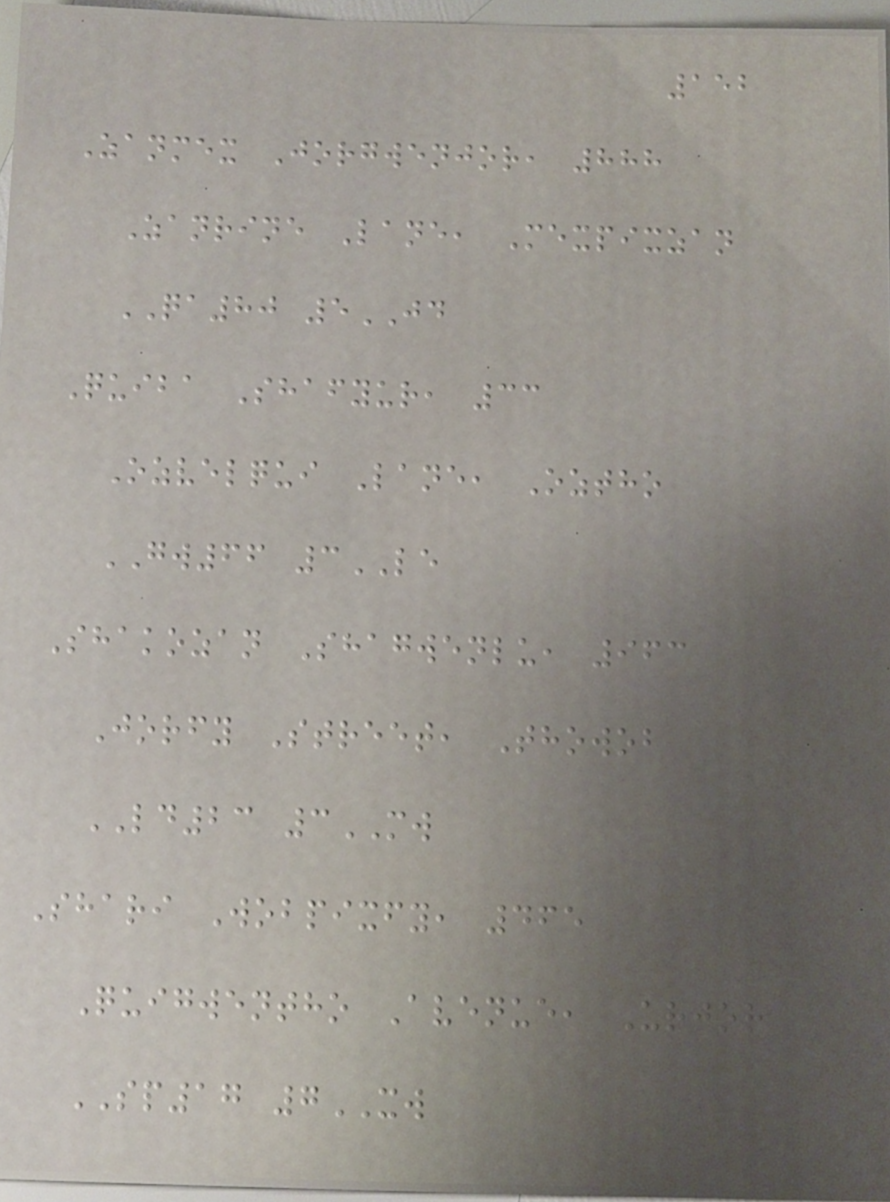152
Zanmex Jorgwenjor, 888
Zanrine Lane, Mexpixzan
QA80 5JD
Quiba Shafyur, 33
Ozvelqui Lane, Oztho
GW66 3LE
Shakozan Shagwenlu, 963
Jorfy Street, Thowob
LD23 3MW
Shari Wobpixfy, 465
Quigwentho Avenue, Urjor
SP17 7XW
